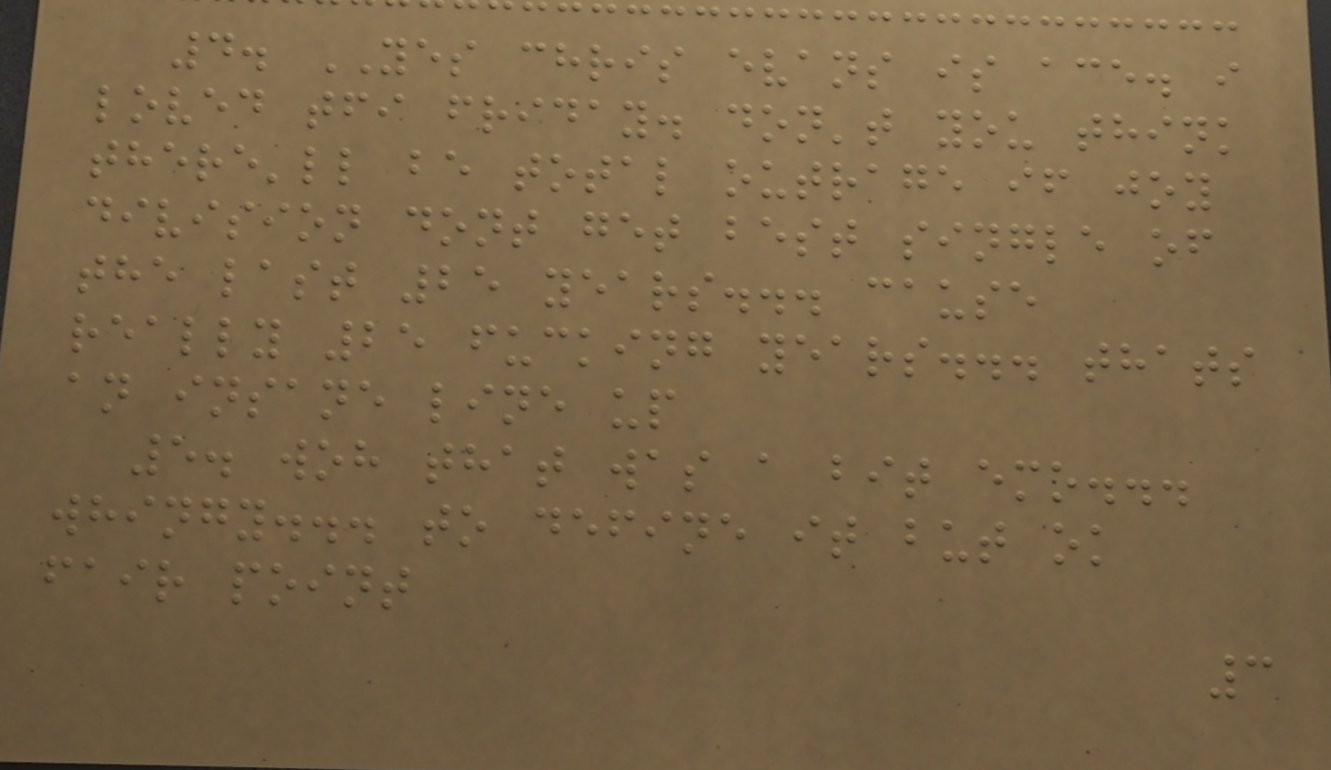4. YES chris evans is ace. i
loved tfi friday. don't you think
there'll be total outrage if joy
division dont get best single of
the last 25 years... cause
really 25 fucking years... thats
an insane line up
5. woh that was a bit emo...
whingy... to define it but ok
fair point
3
